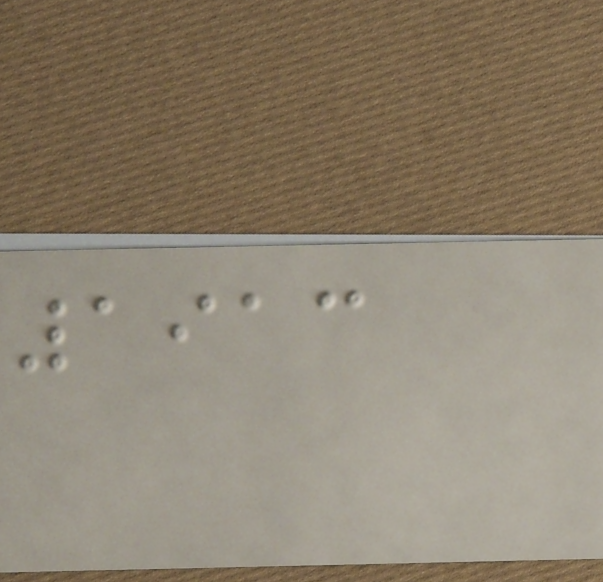1913
